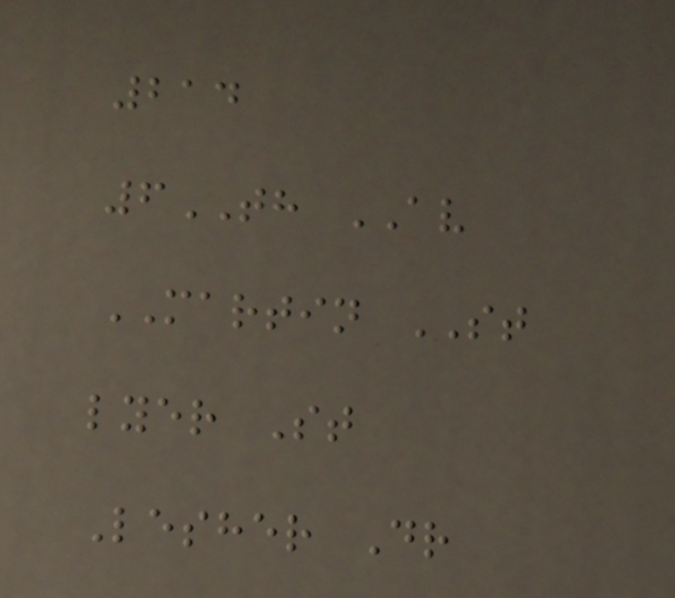214
6TH AV
MARTIN ST
lyer St
Lesher Dr
